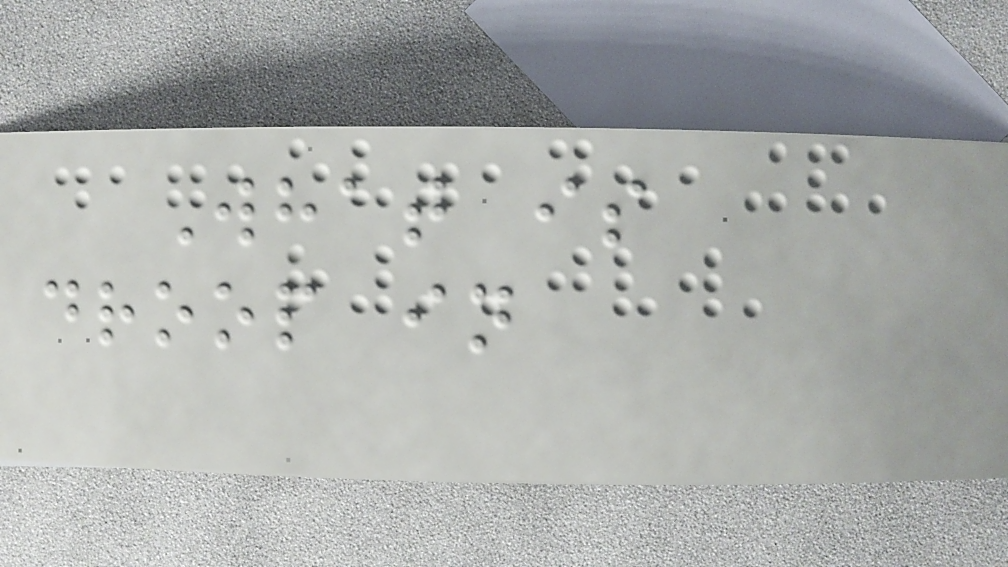What is
droop in
